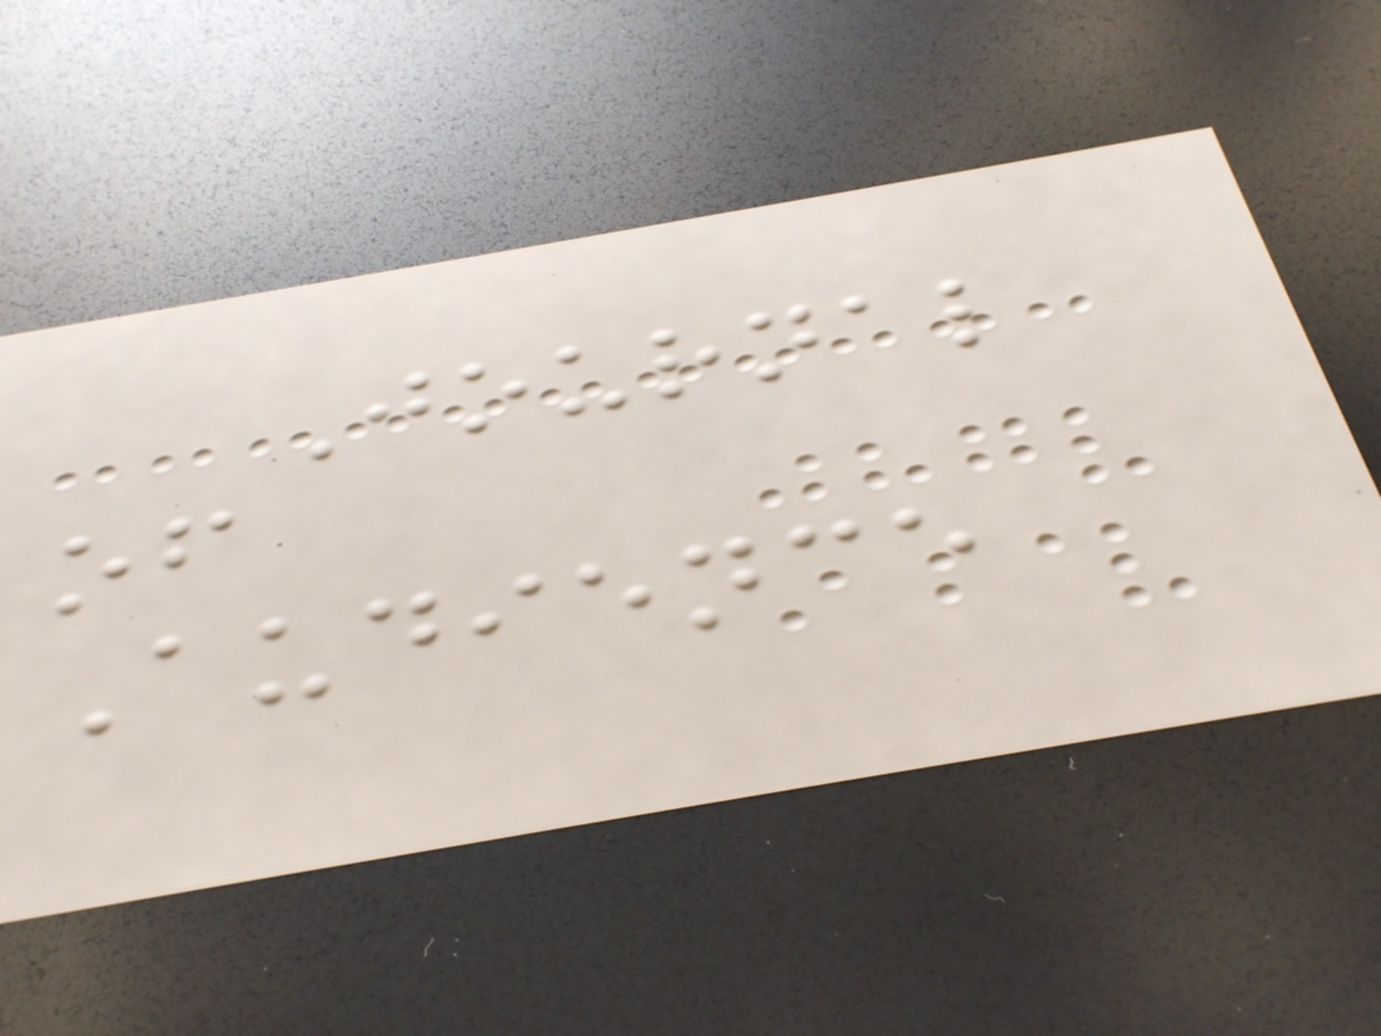Journal
of
Audience
